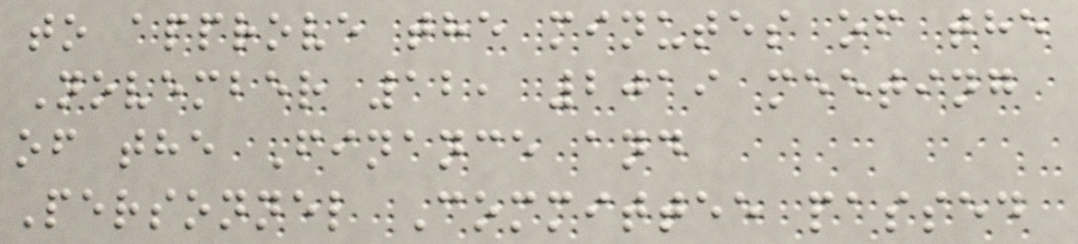to approve the minutes of the
November 12, 2019 meeting
of the Finance and
Personnel Committee passed
